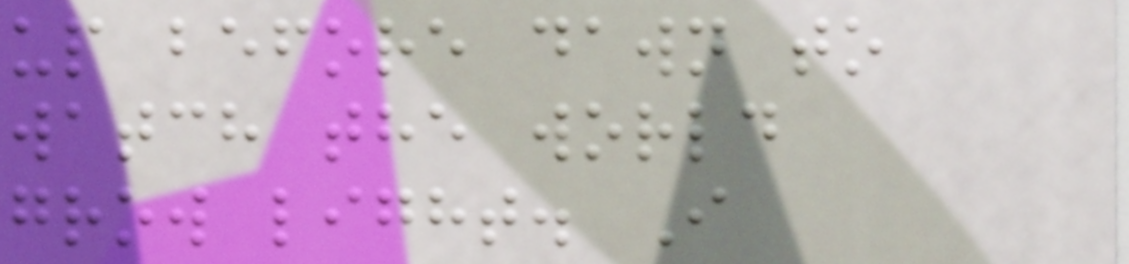up before dawn to
watch the world
grow light. I
